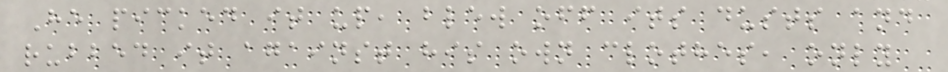He picked it up, blew off its dusts and
rubbed it against his own clothes, only
